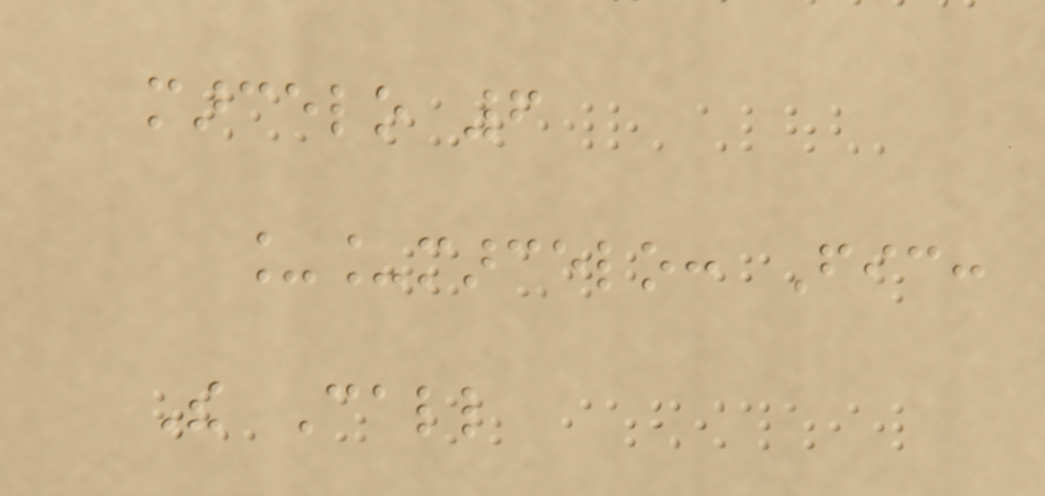marcelo 6
__marcelo: Fic:
The Call
